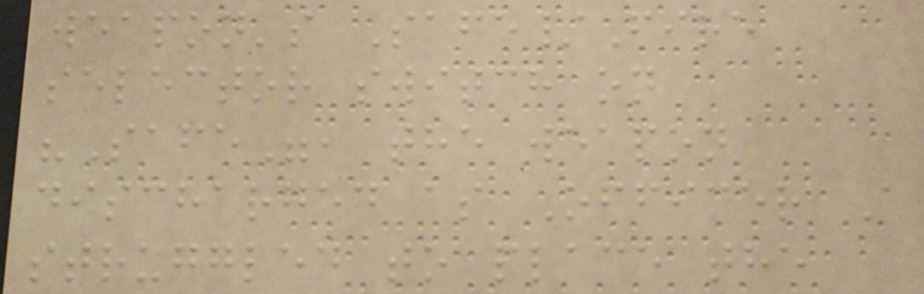weapon's Safe/Fire
selector switch on
"Safe", the weapon
discharged as Officer A
struggled to place the
